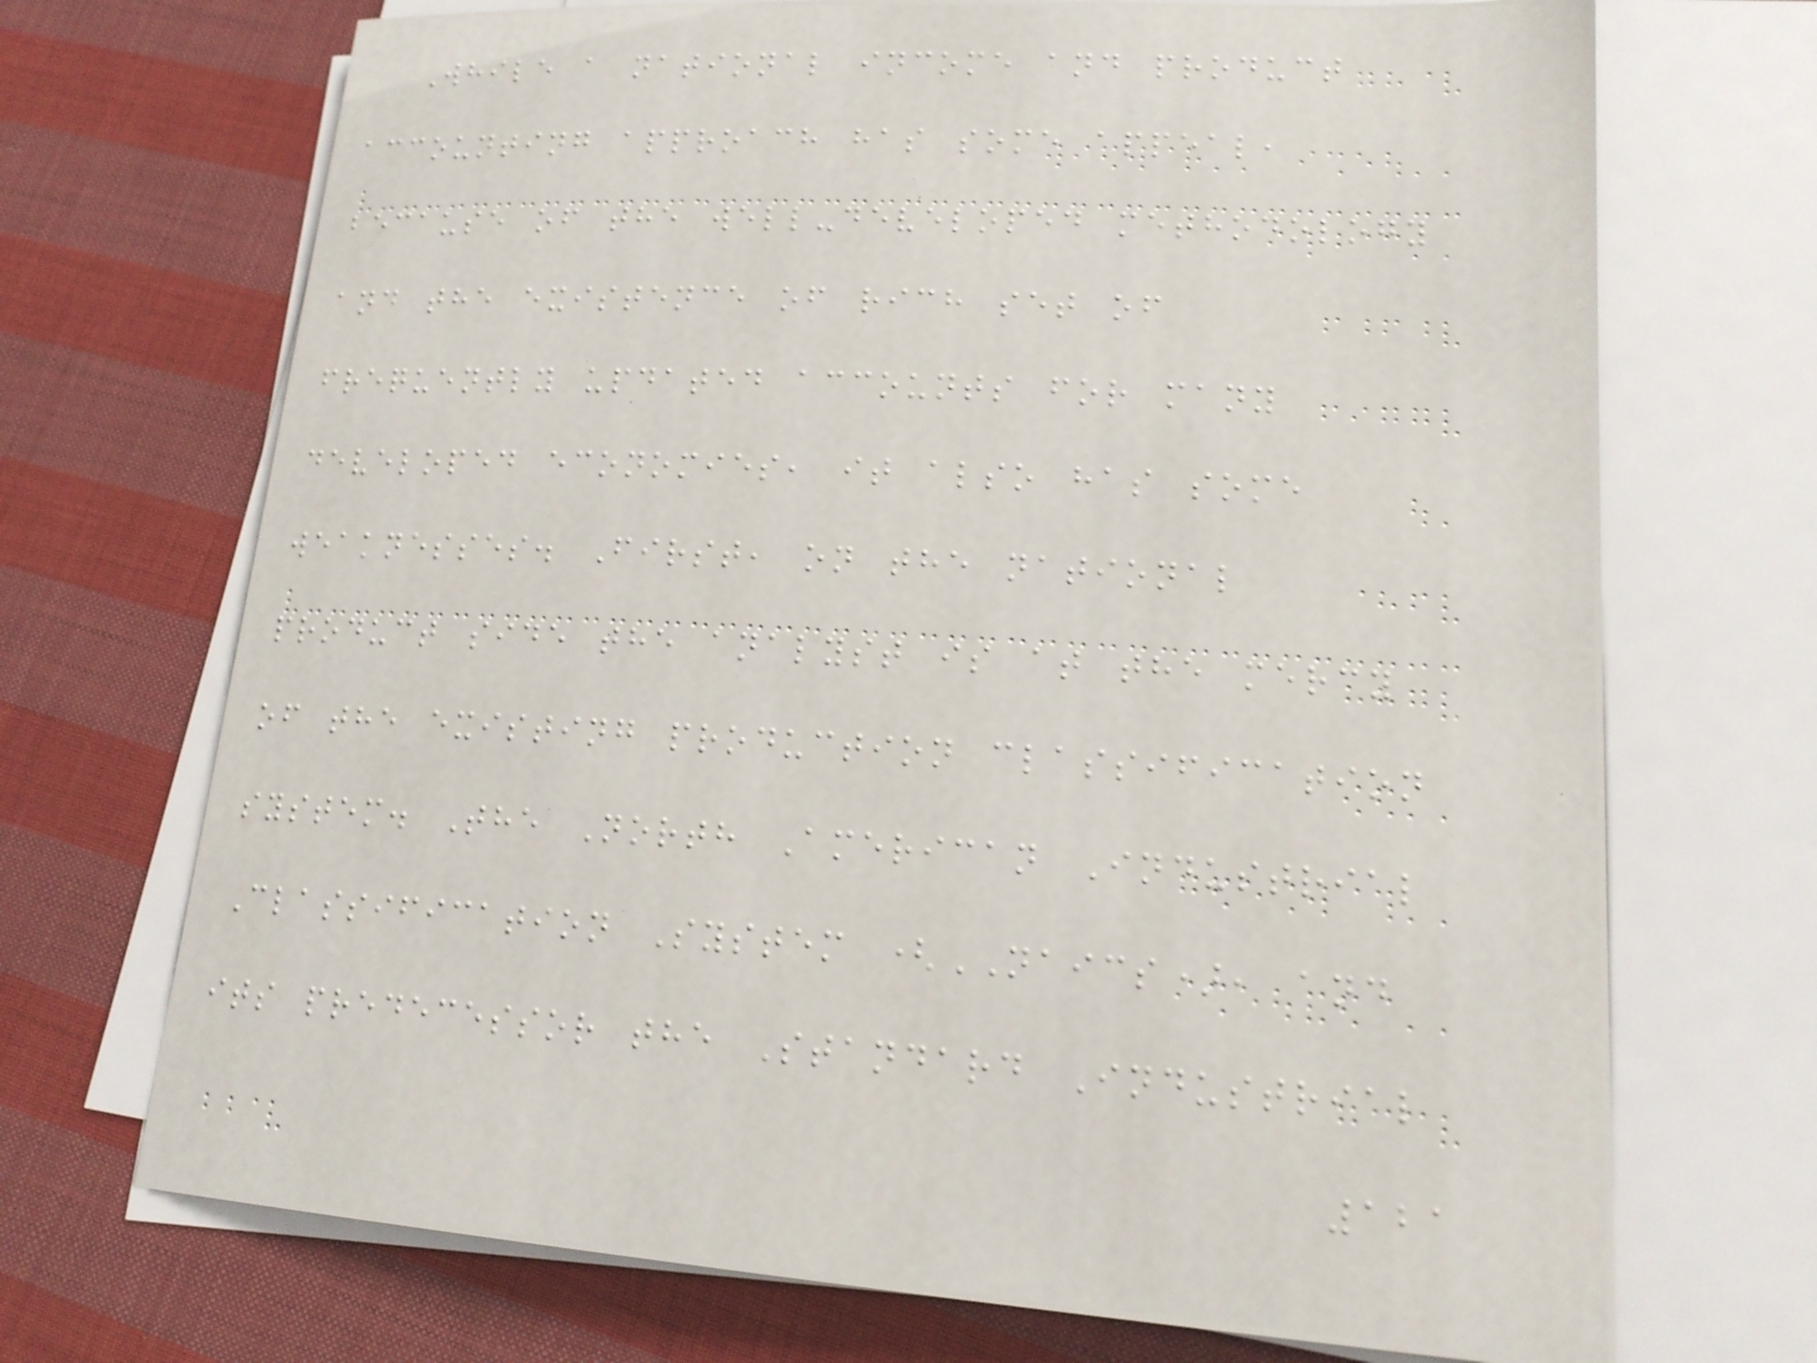While a national income and product
accounting approach has some appeal,
because of the well-developed methodology
and the existence of rich set of
frequently updated accounts for many
developed economies, it also has some
weaknesses. First, on the national
product side the analyst is at the mercy
of the existing production classification
system. The North American Industrial
Classification System (NAICS), and
its predecessor the Standard Industrial
121
